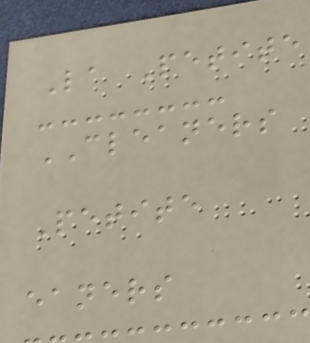La Petite
CLEANERS
Petite
eaners
